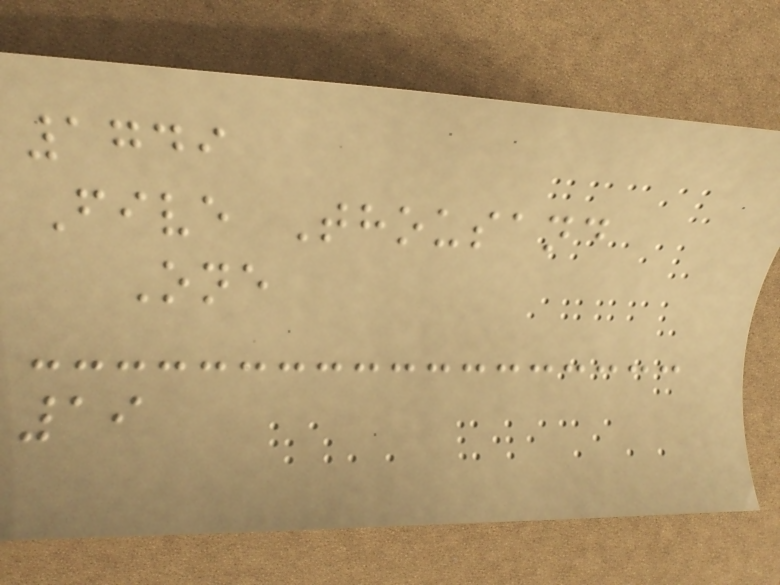1749
Five Thousand
One
19
